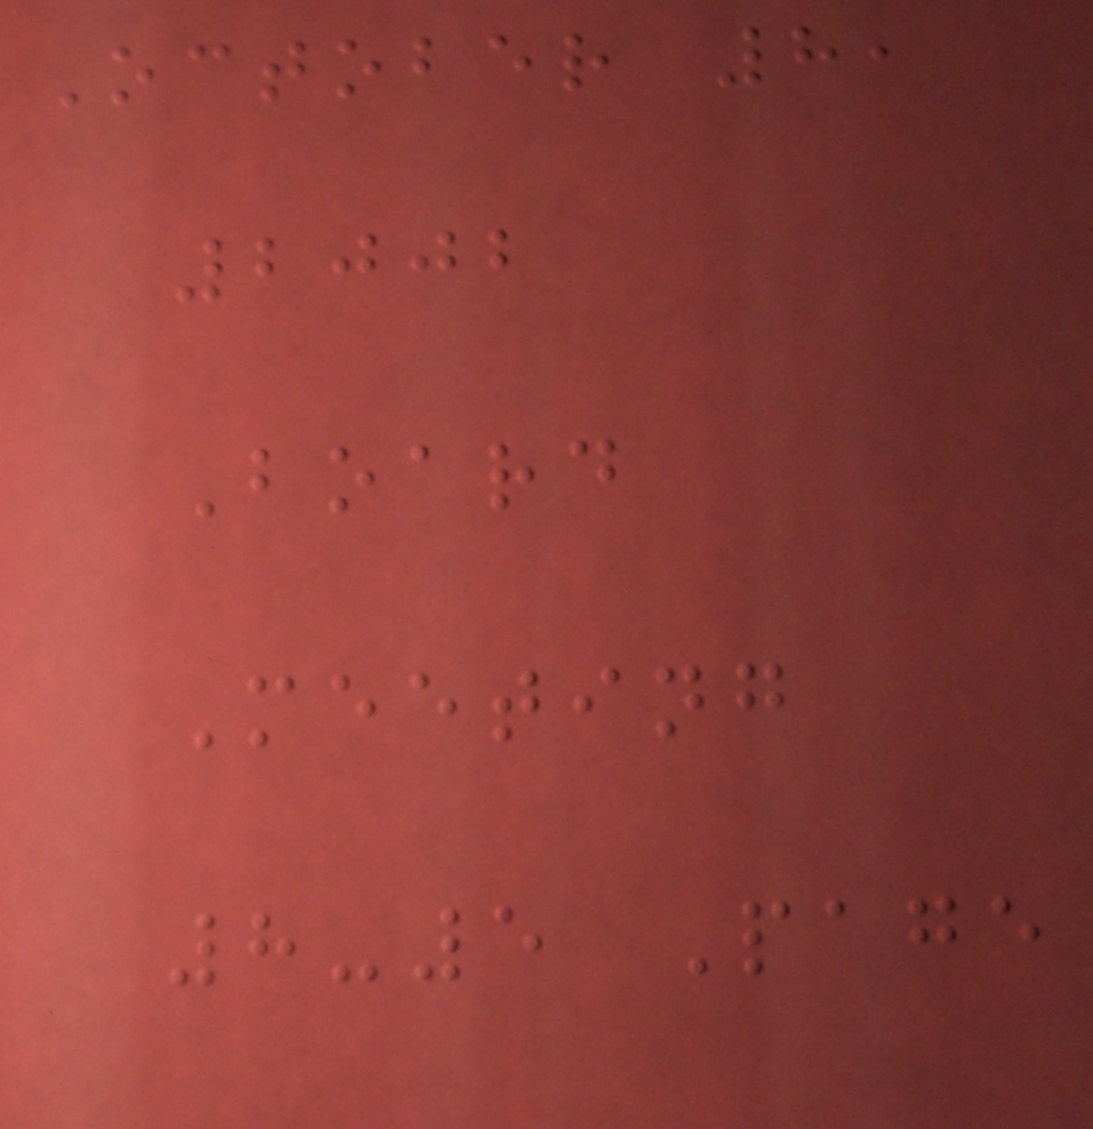October 8,
2002
Board
Meeting
8-5 Page
